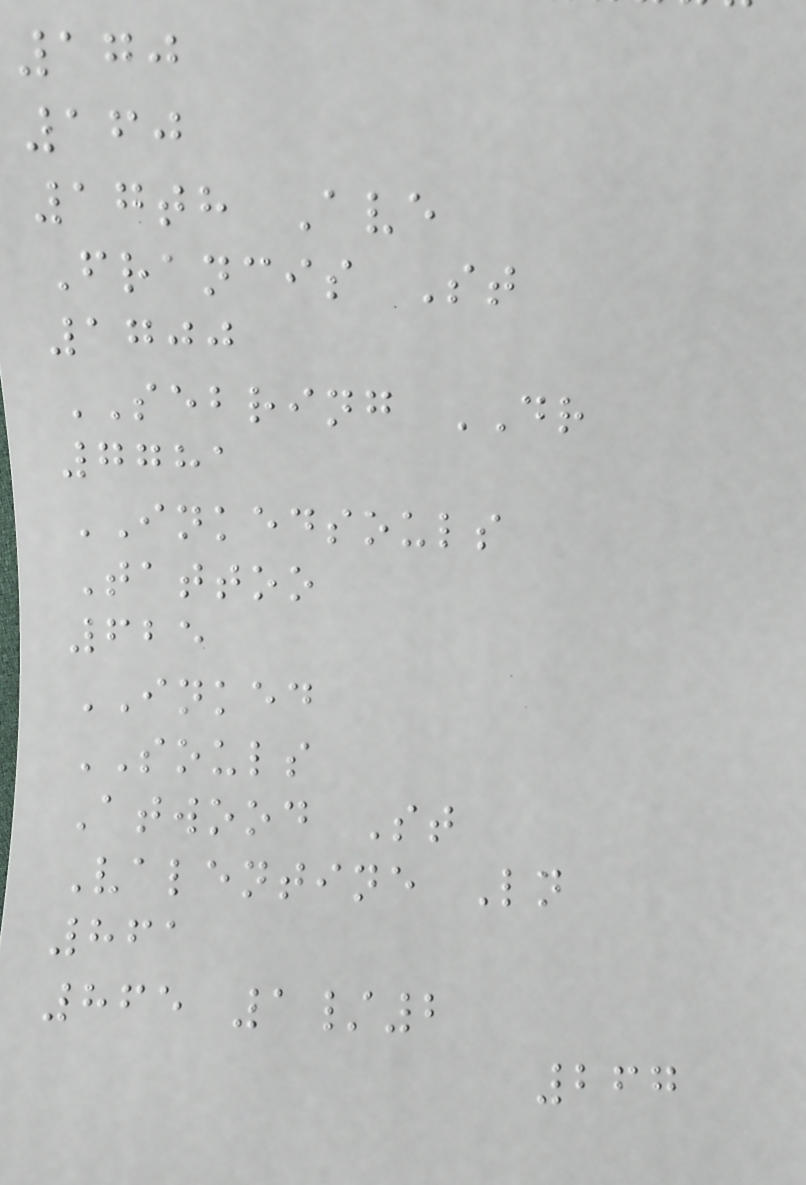170
160
17th Ave
Francis St
1700
SEBRING DR
7781
INKEDSOULS
Tattoo
625
INKED
SOULS
Atwood St
Valentine Ln
861
865 1/2
267
